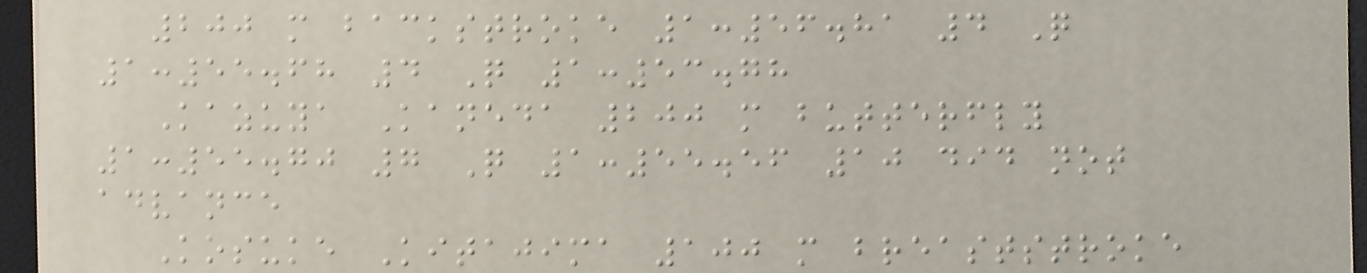200 m backstroke 1:56.81 4 Q
1:55.68 4 Q 1:53.78
Kazuya Kaneda 200 m butterfly
1:55.70 7 Q 1:55.56 10 did not
advance
Kosuke Kitajima 100 m breaststroke
